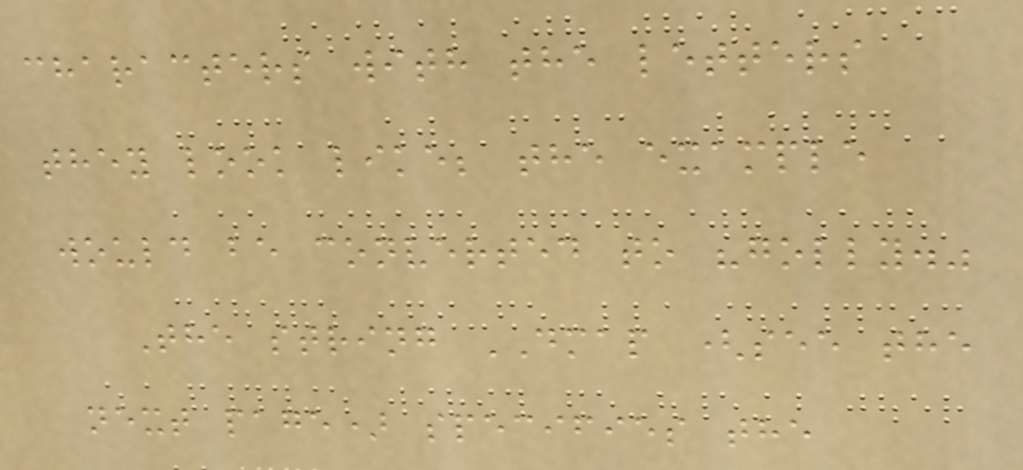characters with the letters
they look like; the example
would be converted to "golly."
The string DMAP (see the
next page) specifies the
